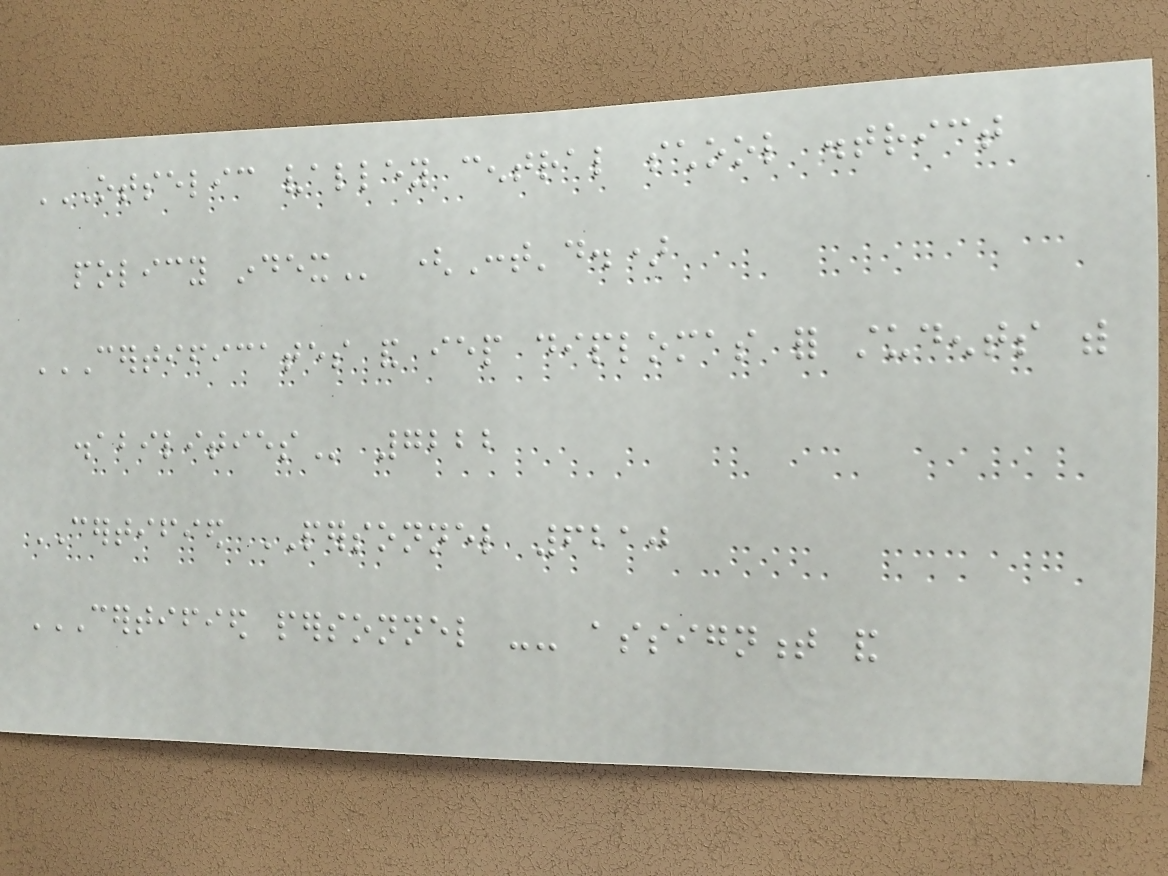OTSELIC VALLEY CENTRAL SCHOOL DISTRICT
POLICY INDEX (Cont'd.)
CERTIFICATES AND IEP DIPLOMAS FOR STUDENTS WITH
DISABILITIES 7222
CERTIFIED PERSONNEL 6210
CERTIFIED PERSONNEL -- ASSIGNMENT AND
